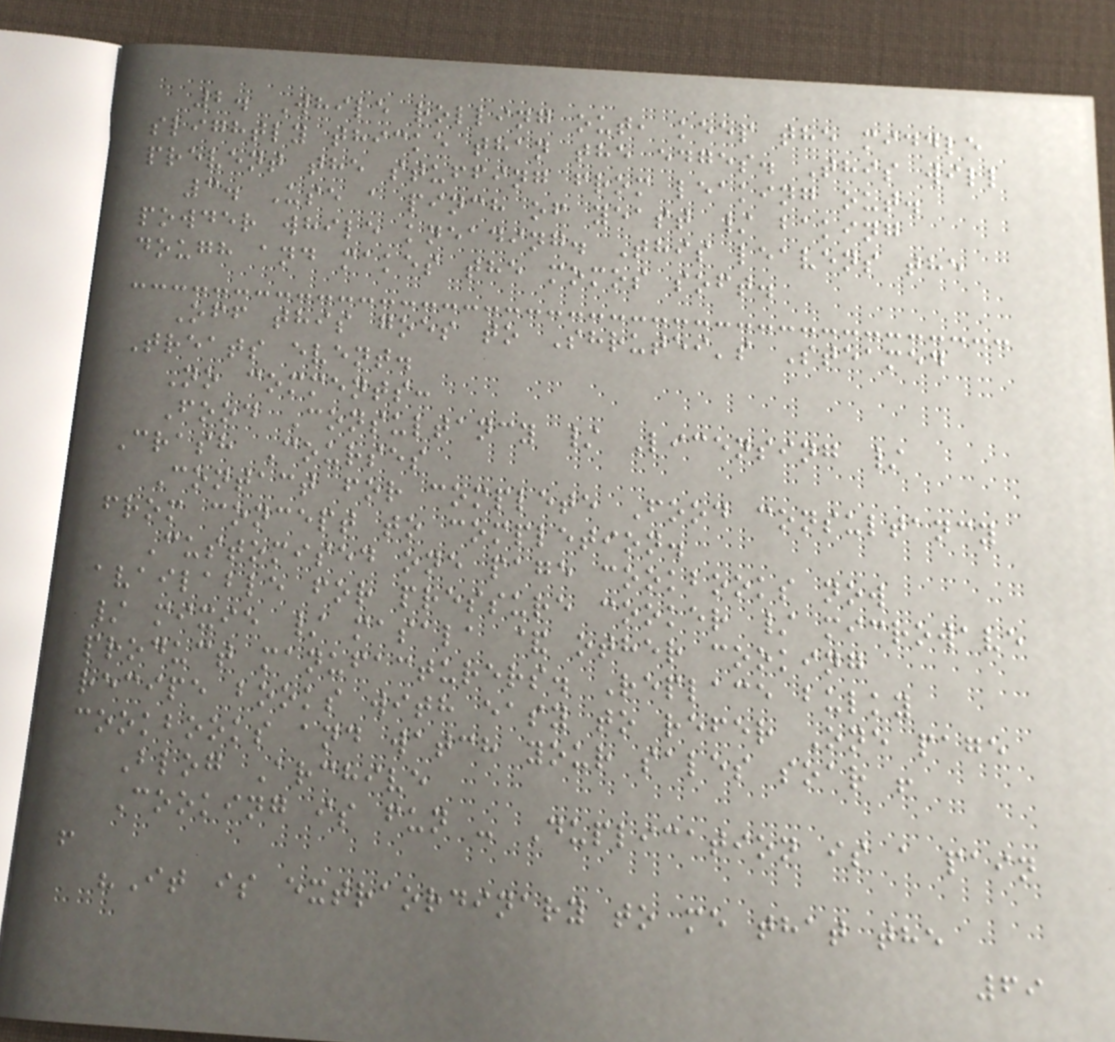2. While rolling out, keep the middle
slightly thicke than the edges. This will
prevent the stuffing from leaking out.
3. Use a pinch of yeast / baking
powder while kneading. This leavens the
dough and makes the momos soft.
Off this goes to Shrutei's Steamed
Treats event.
No comments:
Food Consultancy / Licensing /
Crash Courses
Contact for complete Food consultancy
from concept to completion.
Customised one page cookbooks now
available for pressure cooker / microwave
/ mixie / masala & other cooking
product manufacturers. Replace bulky
recipe books with easy to refer One page
cookbooks and watch your sales soar !
Blog Archive
Cooking is fun - Duplication is a pain
!
"It is extraordinary to me that the
69
